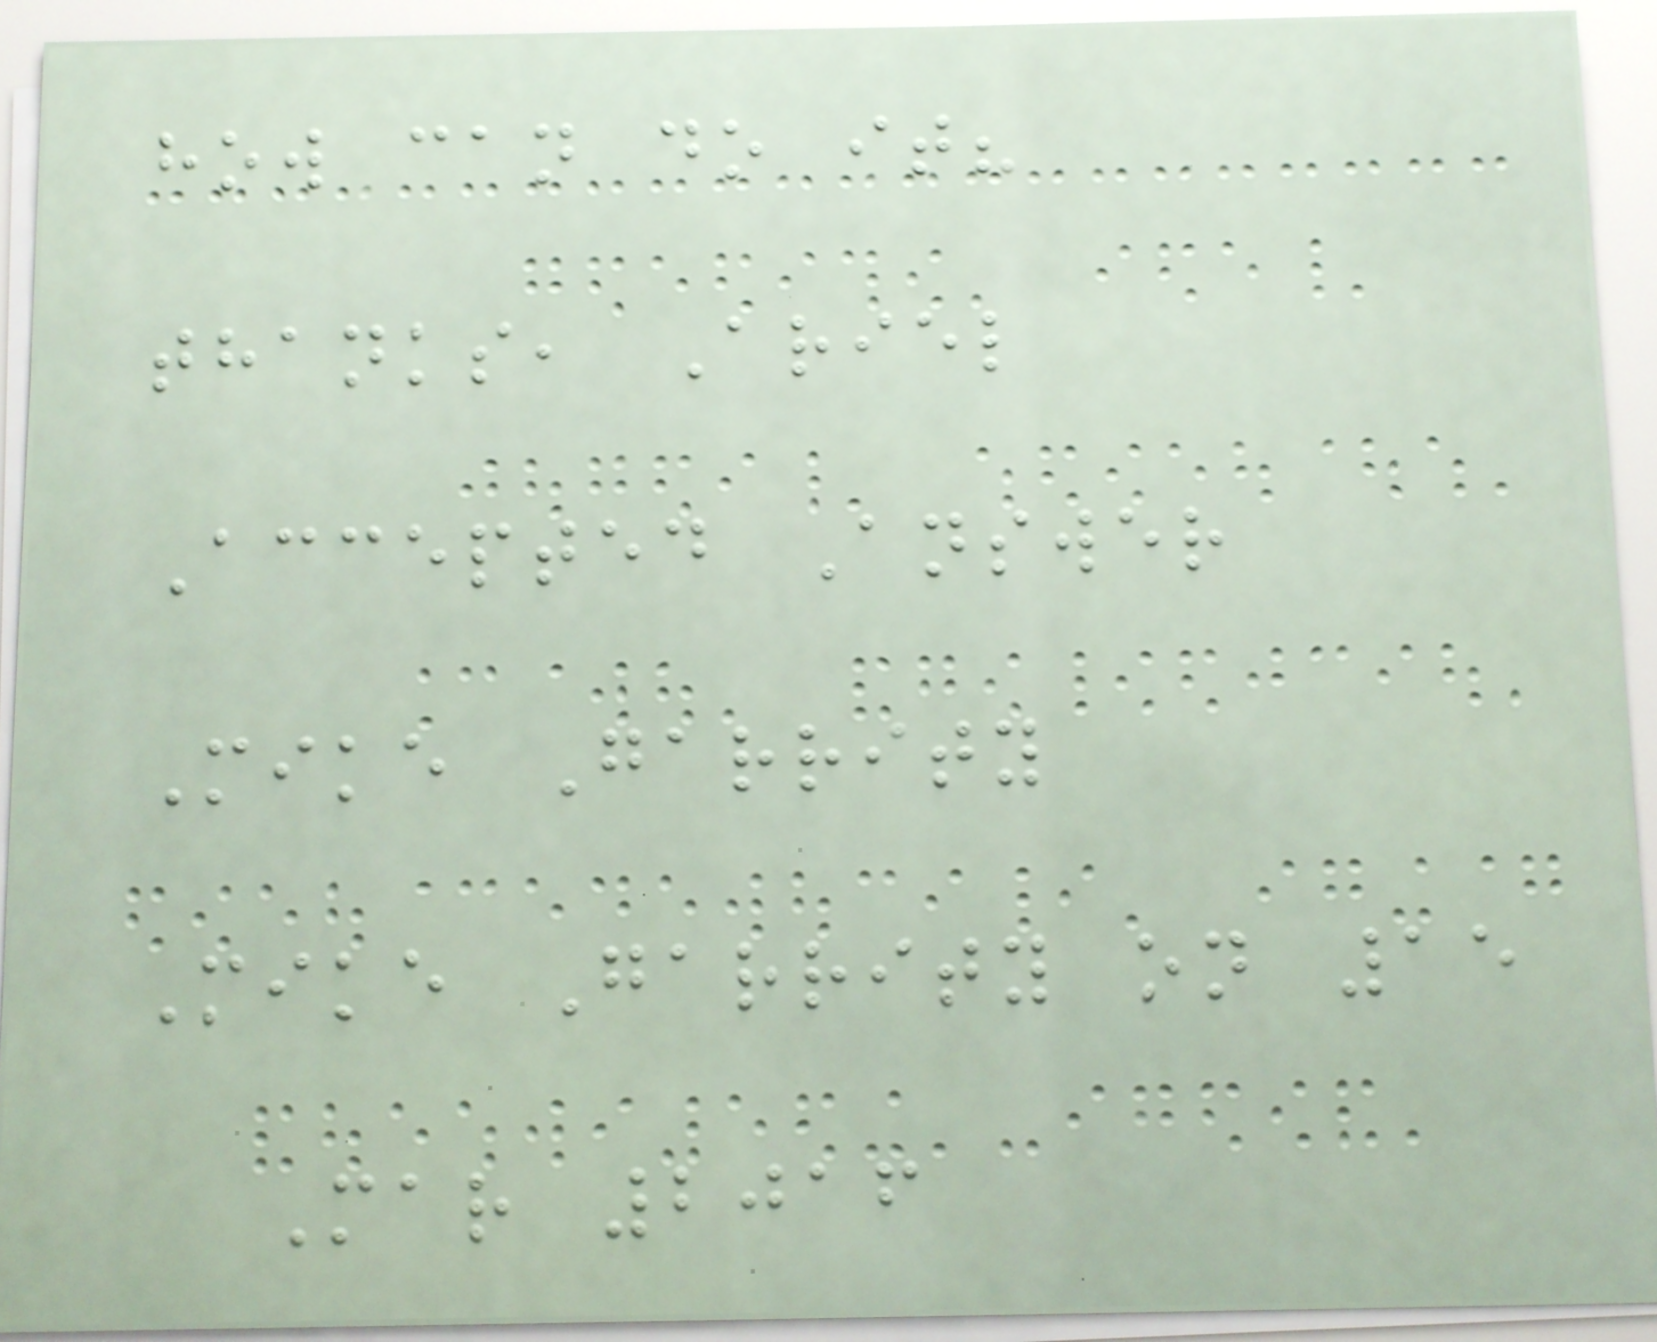how can do it?
thanks, Ariel
Accepted Answer
Mike Garrity
Mike Garrity on 15
Mar 2016
